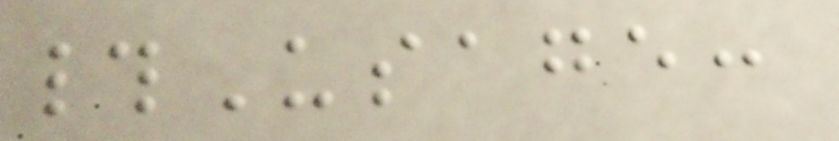#Usage:
